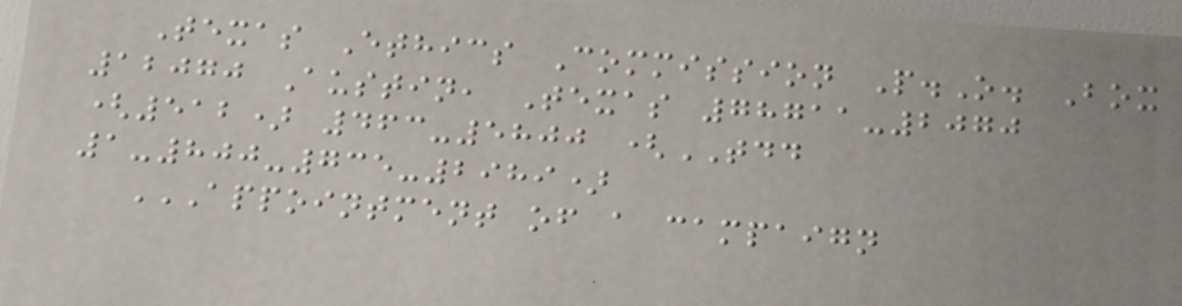Texas Ethics Commission P.O. Box
12070 Austin, Texas 78711-2070
(512) 463-5800 (TDD
1-800-735-2989)
APPOINTMENT OF A CAMPAIGN
